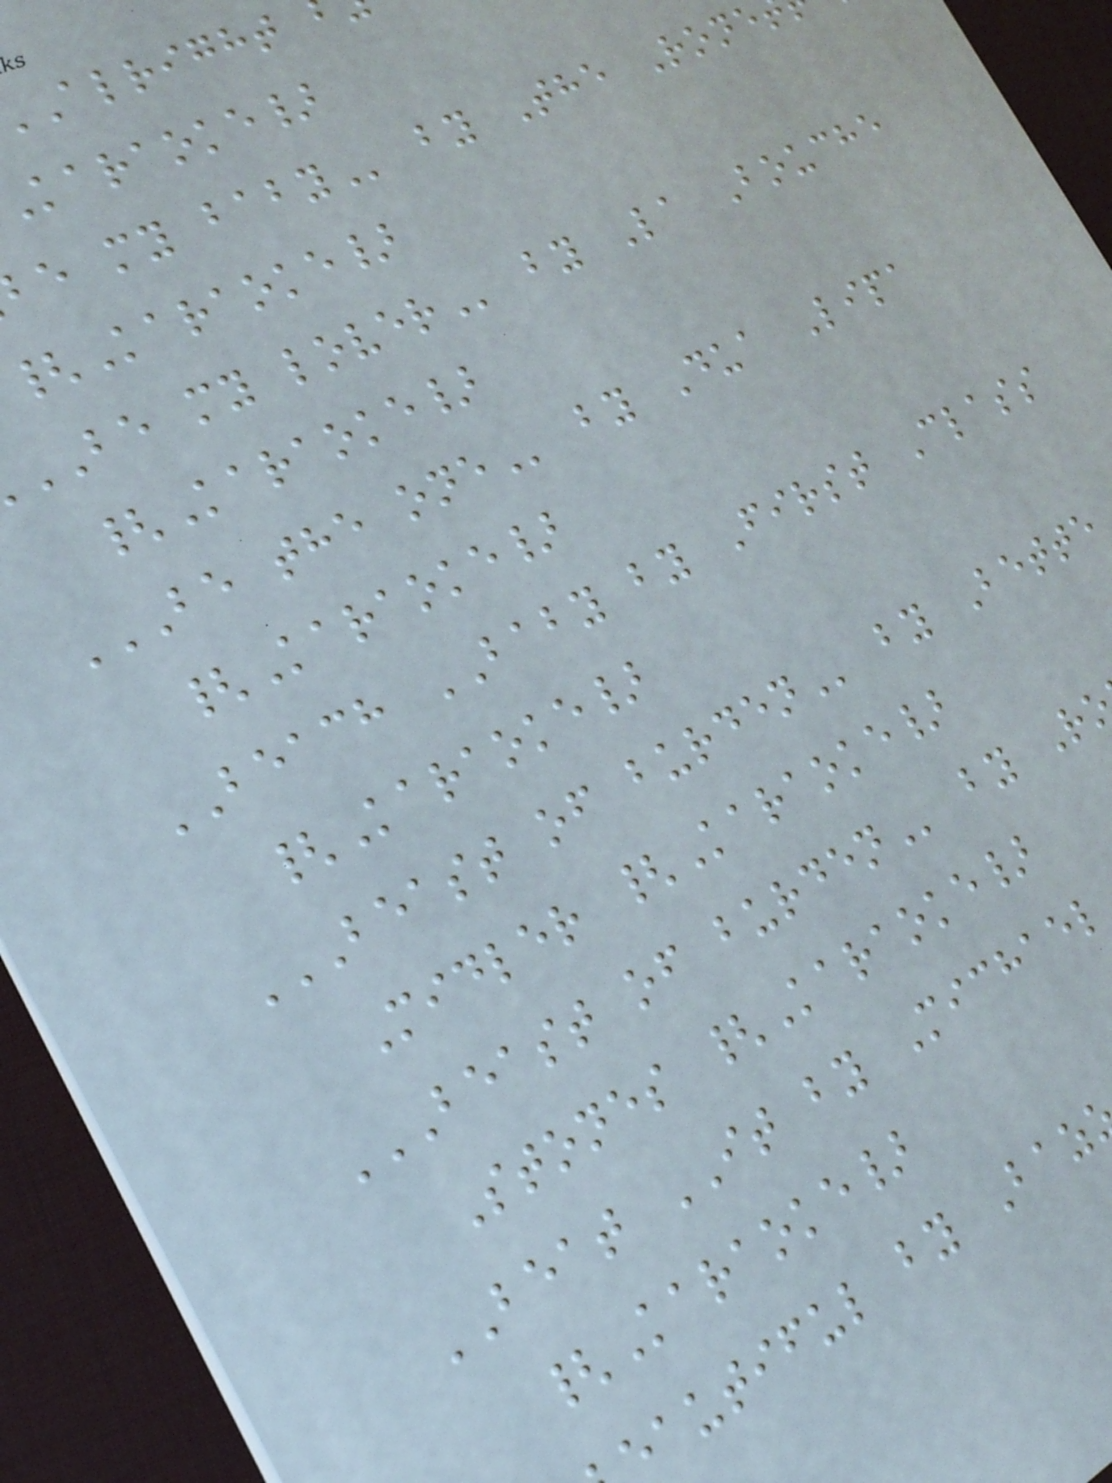karaoke}
{Karaoke}
{Karaoke}
BE THE ONE by Dua Lipa
{Karaoke}
BEACH BABY by First Class
{Karaoke}
BEAST OF BURDEN by Bette
Midler {Karaoke}
BEAST OF BURDEN by R
Stones {Karaoke}
BEAT IT by Michael
{Karaoke}
autiful by Baz
